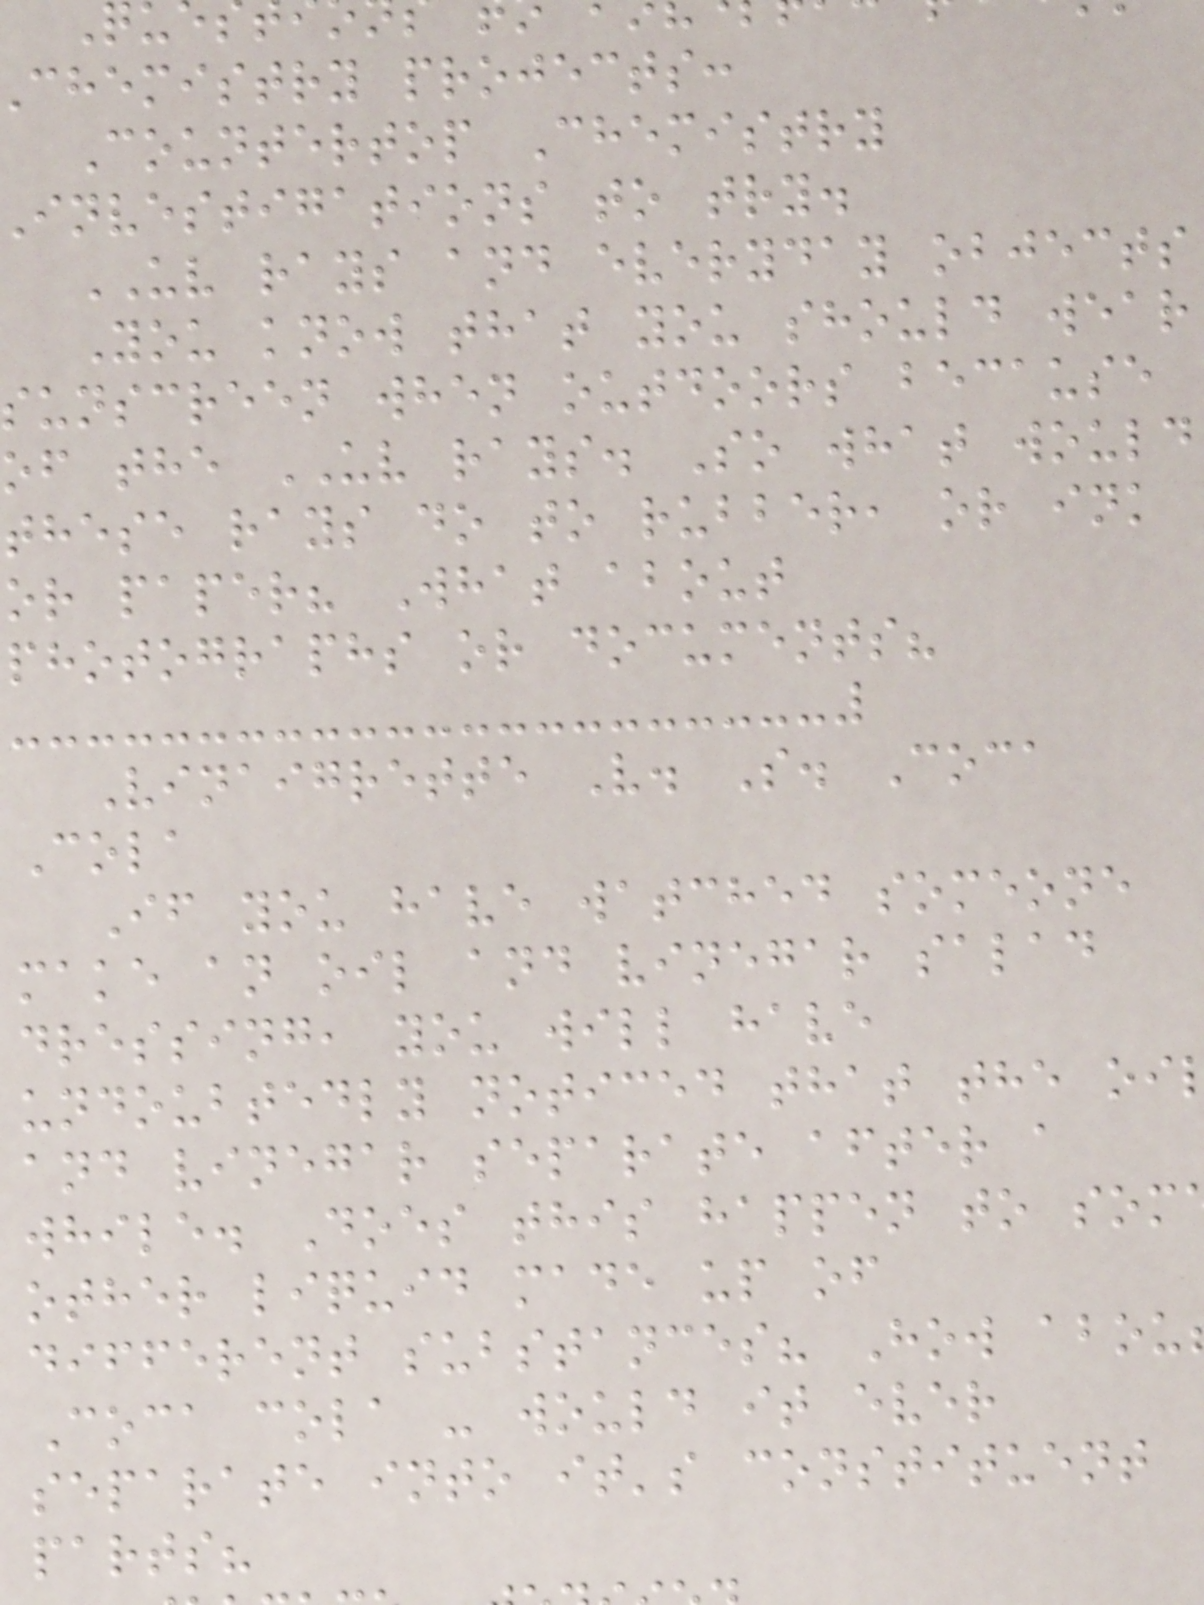chemistry projects:
Countertop Chemistry
investigations to try.
UV rays and everyday objects
You know that you should wear
sunscreen when outdoors because
of the UV rays. So what would
these rays do to rubber, or ink
or paper? What about
photographs or documents?
Vinaigrette V. S. Coca
Cola
If you have watched someone
make an oil and vinegar salad
dressing, you will have
undoubtedly noticed that the oi
and vinegar separate after a
while. Does this happen to som
other liquid made up of
different substances? How abou
Coca cola - would it ever
separate into it's constituent
parts?
